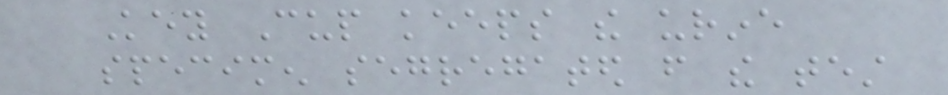Key Cup keeps the urine
specimen segregated from the test
